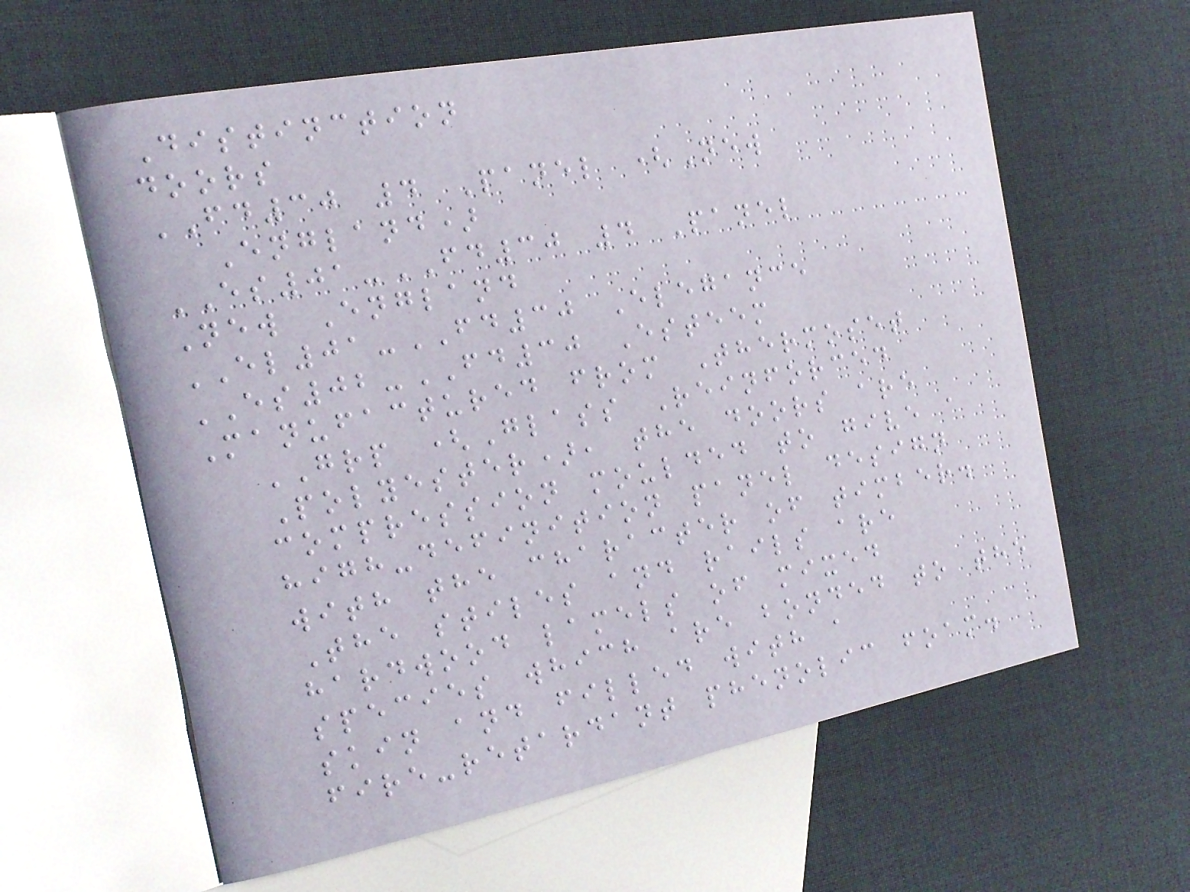Distinction
doors
FD30 4 Panel (New
England)
ES01-FD30 4 Panel
New England
EL01-FD30 Elegance
ES02-FD30 Esteem
Manufactured from Thermoset
GRP (Glass Reinforced
Polyester), the doors are
compression moulded to give a
high-definition panel design
with the character of timber.
The stiles and rails are
hardwood lamels of mixed
species which are bonded to the
skin and filled with a
fire-retardant phenolic foam.
